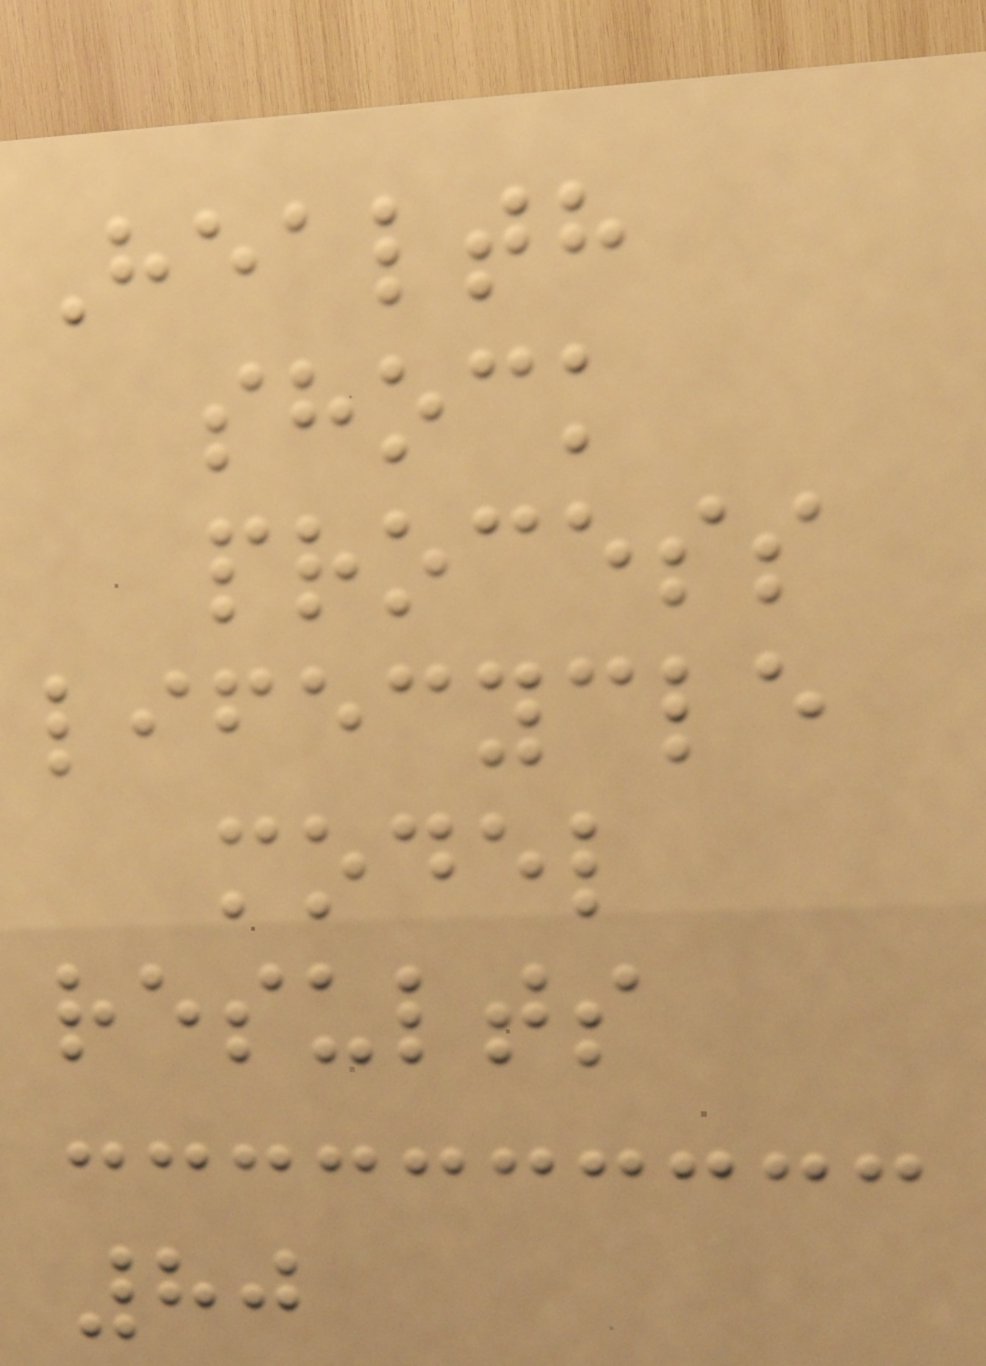Health
shock
process
lifecycle
model
results
80
